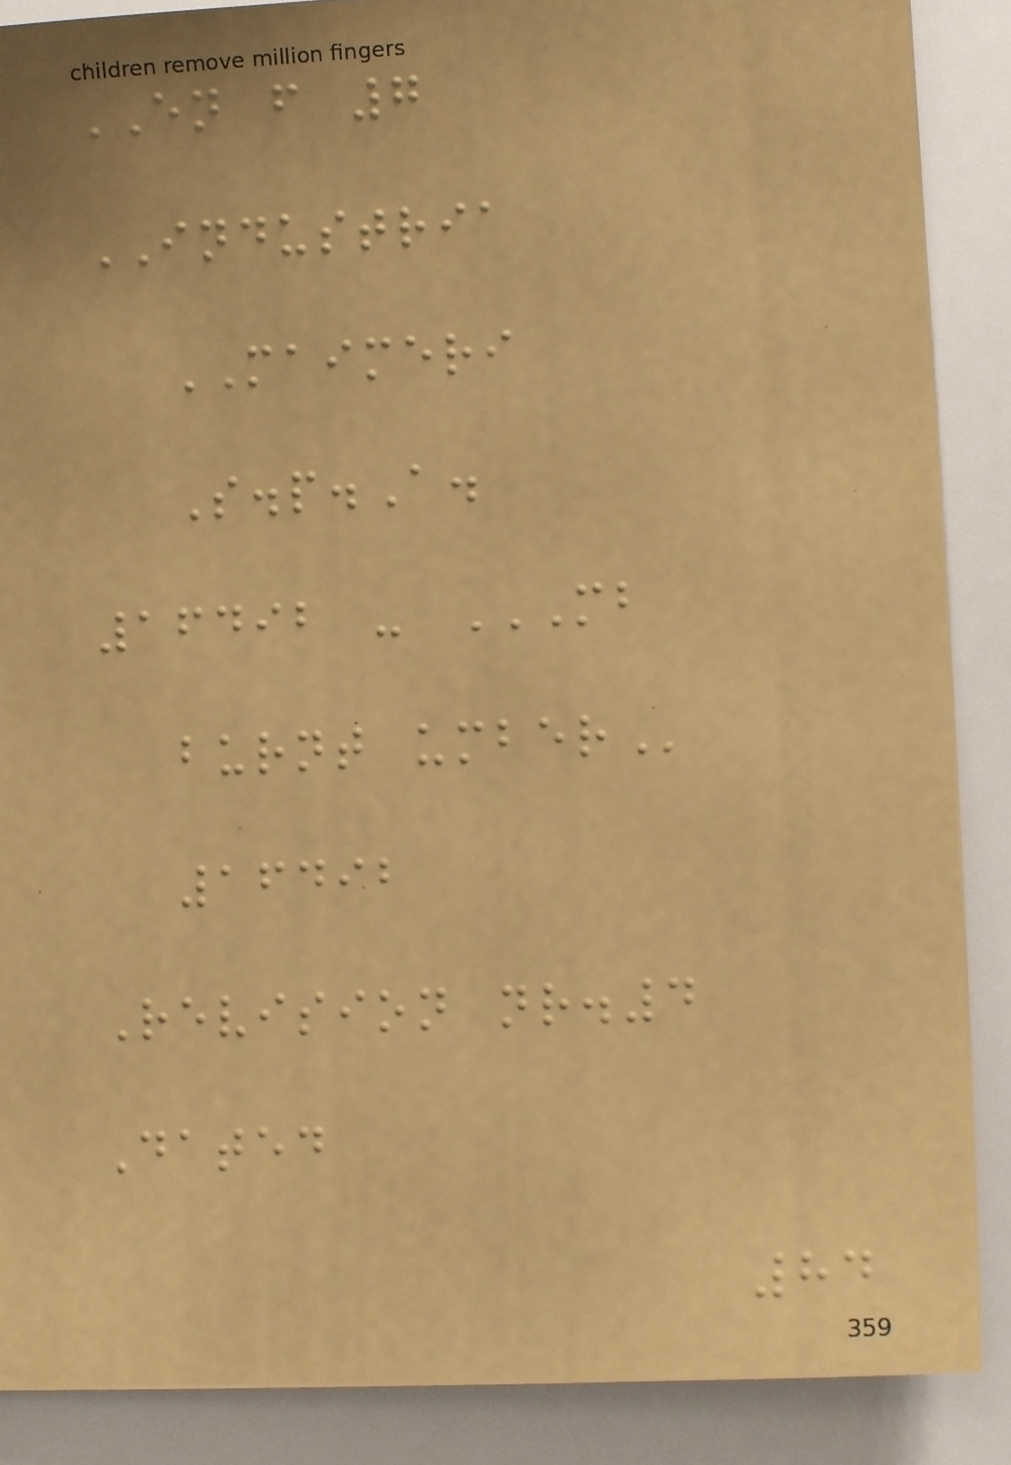EN f 7
INDUSTRIA
MAIMERI
S.p.A.
16492 - MB
BURNT UMBER
16492
Revision nr.4
Dated
84
